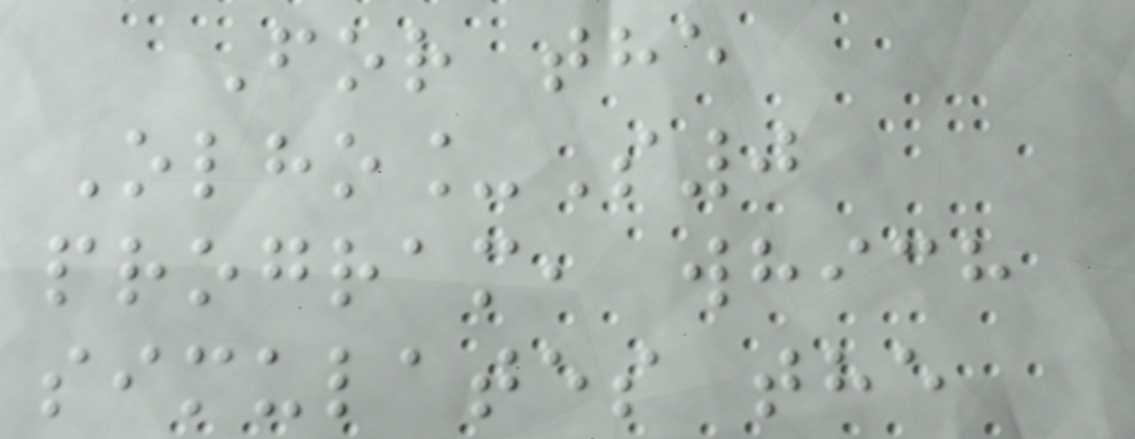For the
Olho_S0
program, which
simulates the
